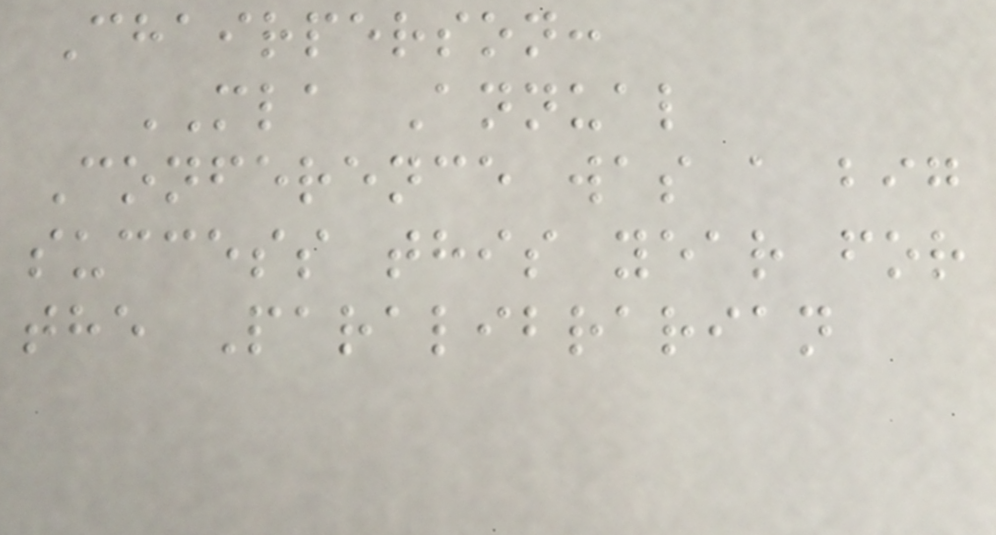Chairperson:
MLA Annual
Conference was a big
success this year for
the Paralibrarian
